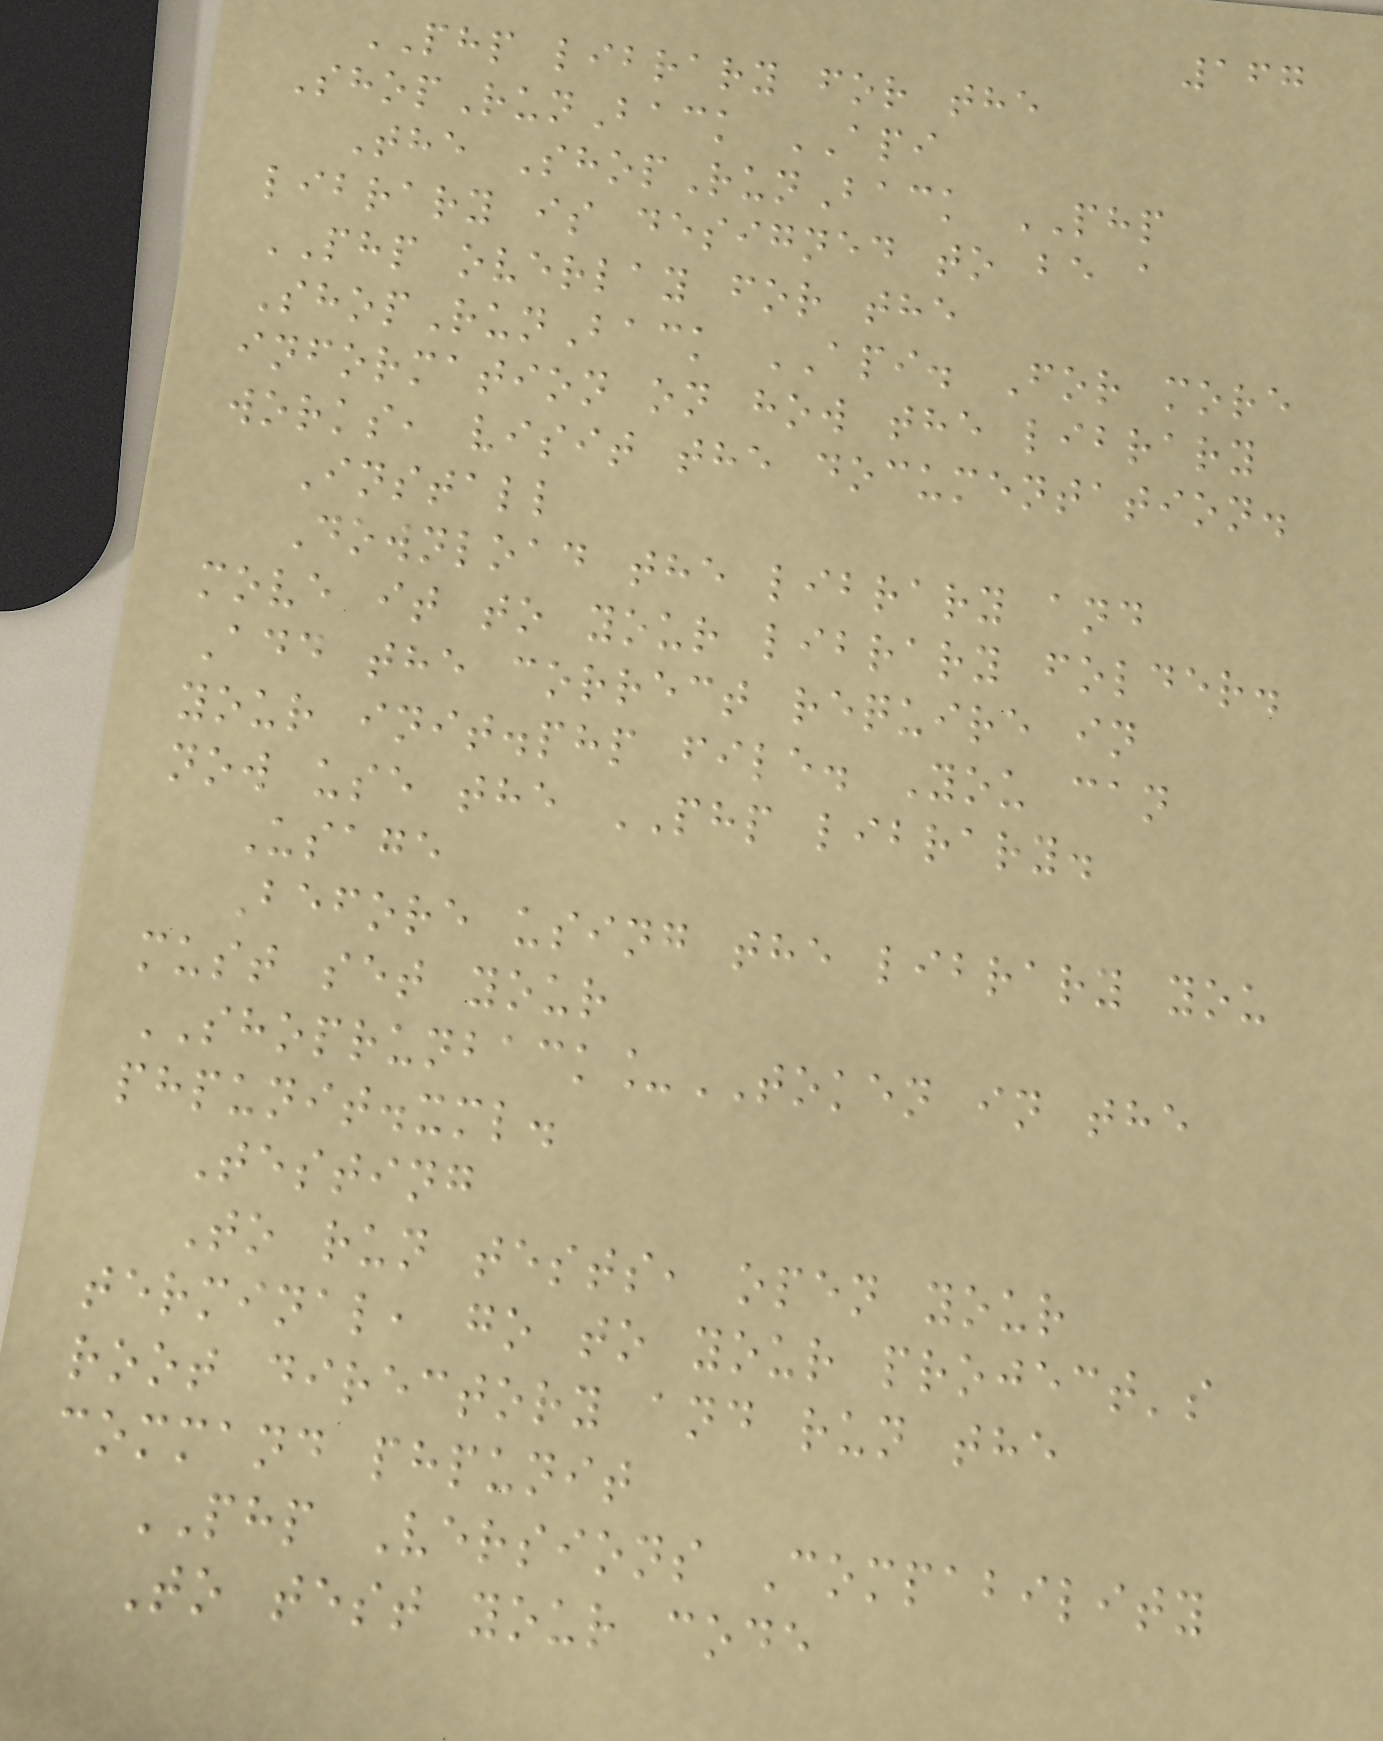167
PHP library for the
ShopRunBack API
The ShopRunBack PHP
library is designed to be a
PHP overlay for the
ShopRunBack API. For more
information on how the library
works, visit the documentation.
Install
Download the library and
move it to your library folder.
Add the correct require in
your init.php file. You can
now use the PHP library.
Usage
Before using the library you
must set your
SHOPRUNBACK_TOKEN in the
phpunit.xml.
Testing
To run tests, open your
terminal, go to your project's
root directory and run the
command phpunit
PHP Versions Compability
To test your code
